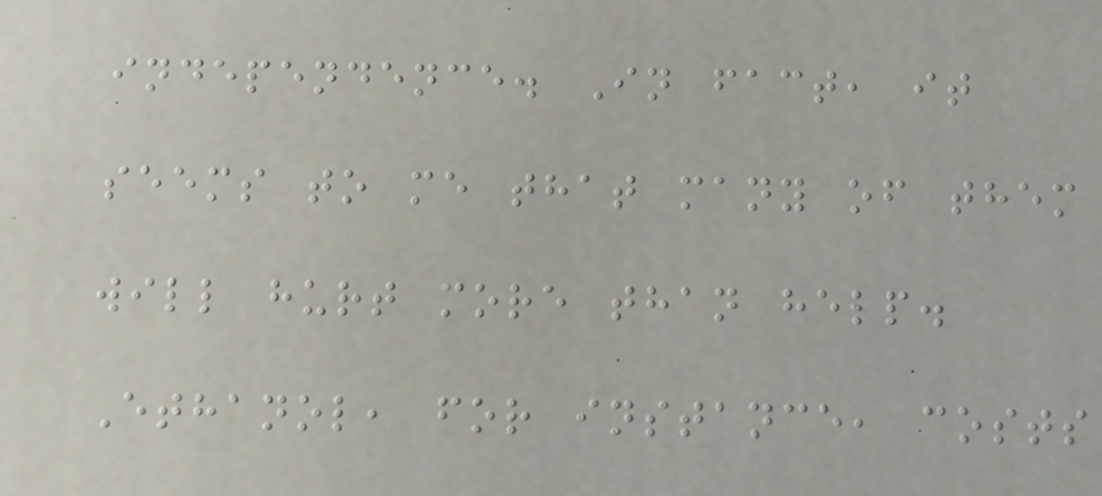independence. In fact, it
seems to me that many of them
will hurt more than help.
Ethanol, for instance, costs
